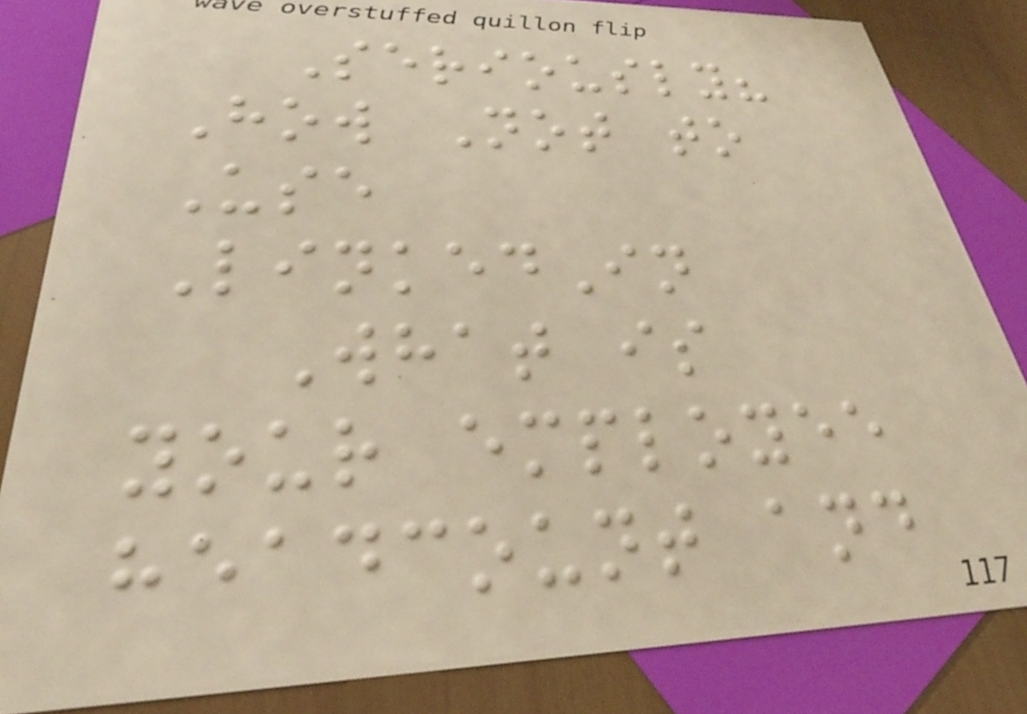Seriously?
How Not to
Use
LinkedIn
What is
your employee
headcount and
